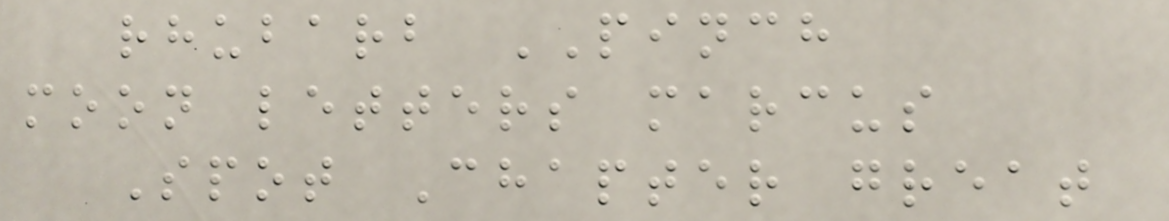rhubarb PINCH
moon letters marcus
Spot Chapter great
